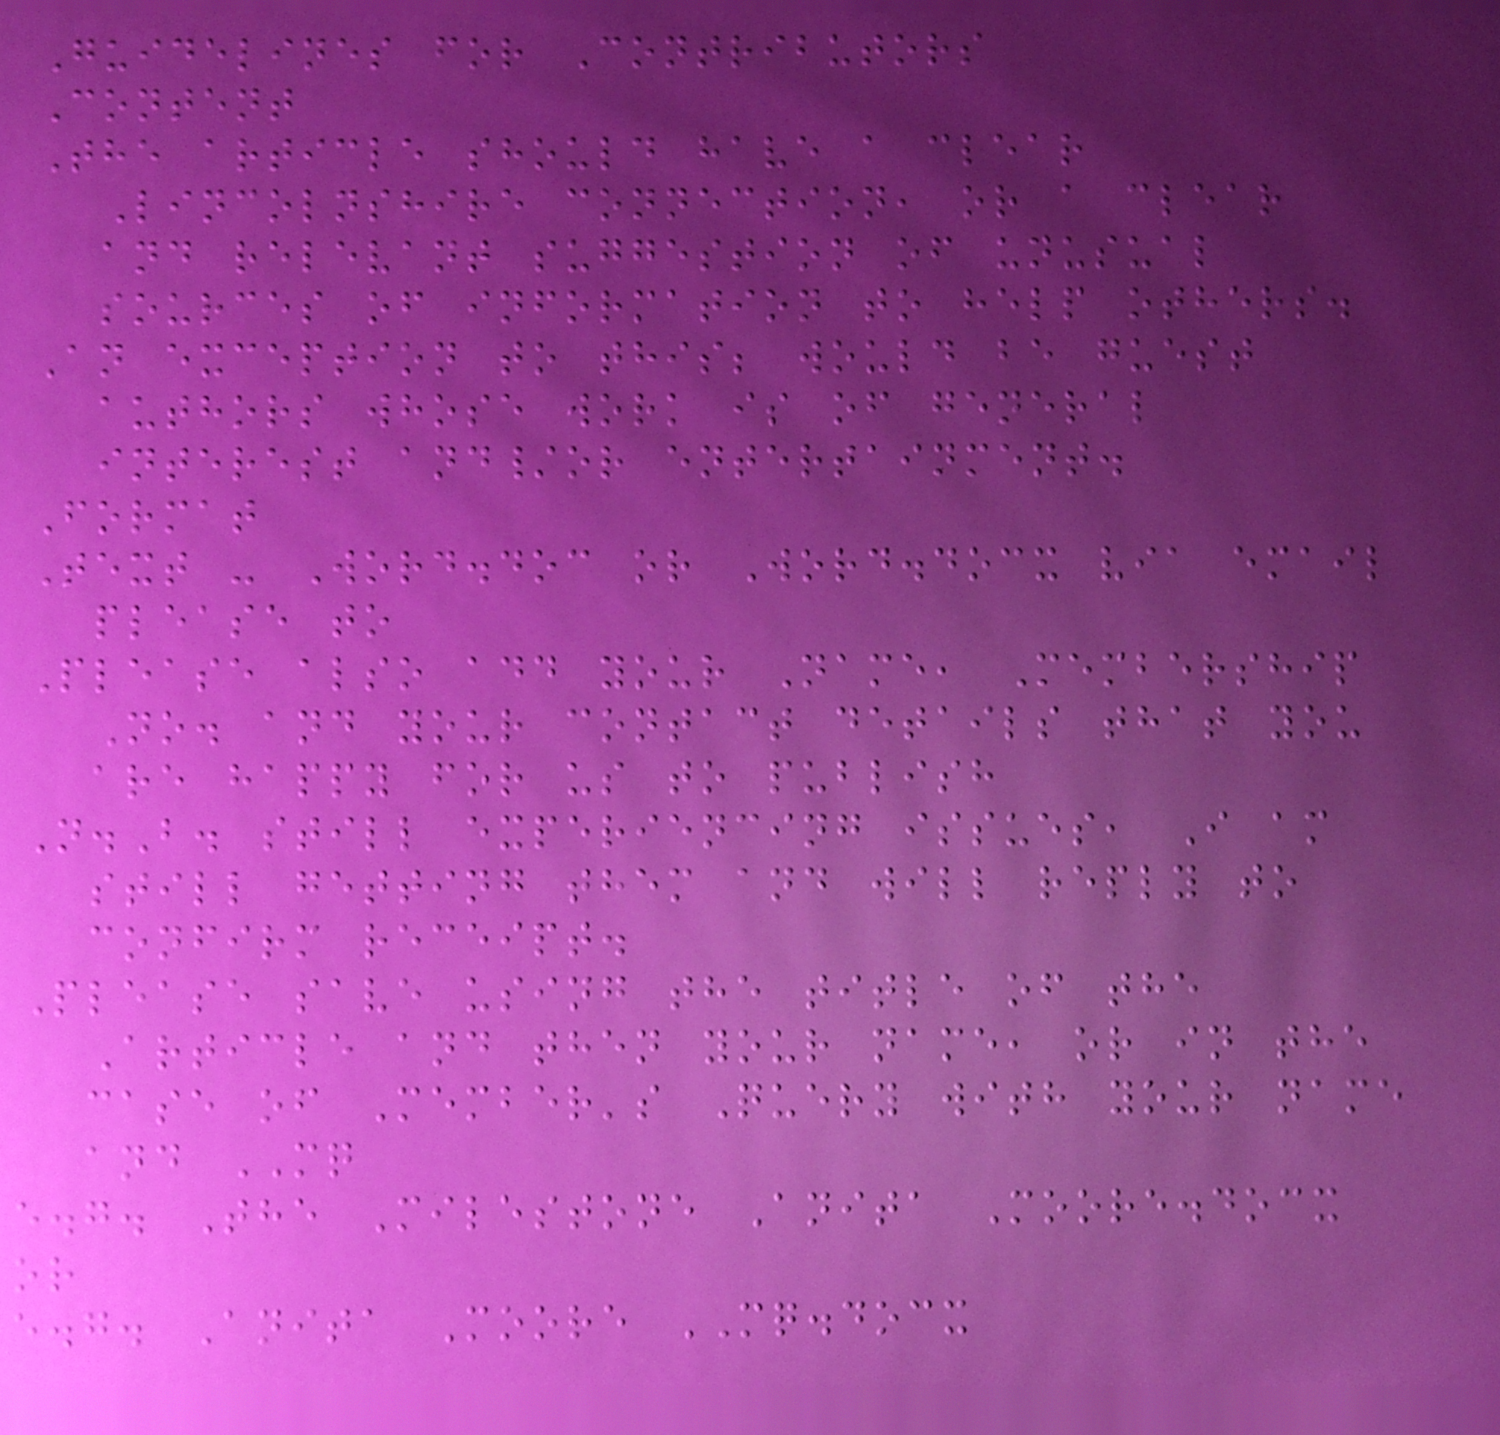Guidelines for Contributors
Content
The article should have a clear
Lincolnshire connection, or a clear
and relevant suggestion of unusual
sources of information to help others.
An exception to this; would be guest
authors whose work is of general
interest and/or entertainment.
Format
Text - Word.doc or Word.docx via email
please to
Please also add your Name, Membership
No. and your contact details that you
are happy for us to publish
N.B. still experiencing issues, I am
still getting them and will reply to
confirm receipt.
Please save using the title of the
Article and then your name, or in the
case of Member's Query with your name
and MQ
e.g. The Milestone Anita Moore.docx
or
e.g. Anita Moore MQ.docx
